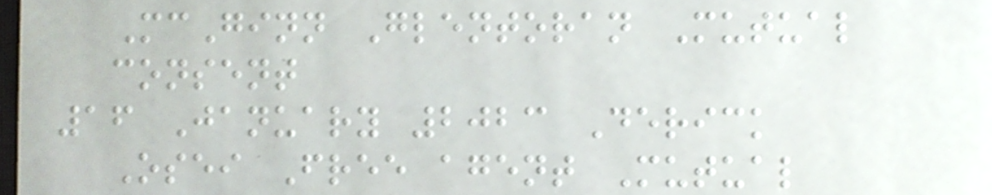McGinn Glentoran Mutual
consent
16 January 2023 Derick
Osei Free agent Mutual
